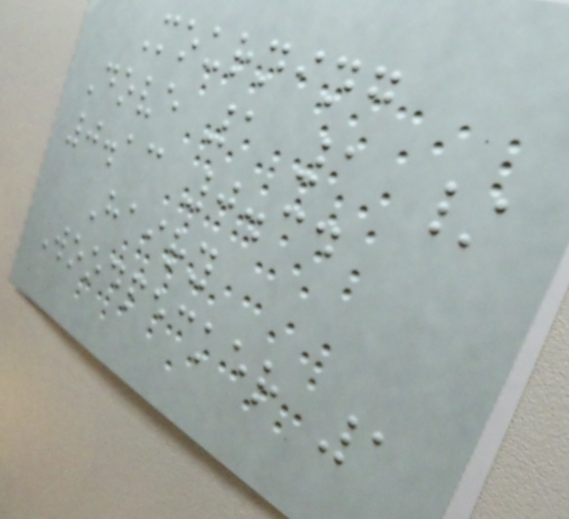Mourning
Dove 1 1 /
0.13 0.34
Hairy
Woodpecker 1
